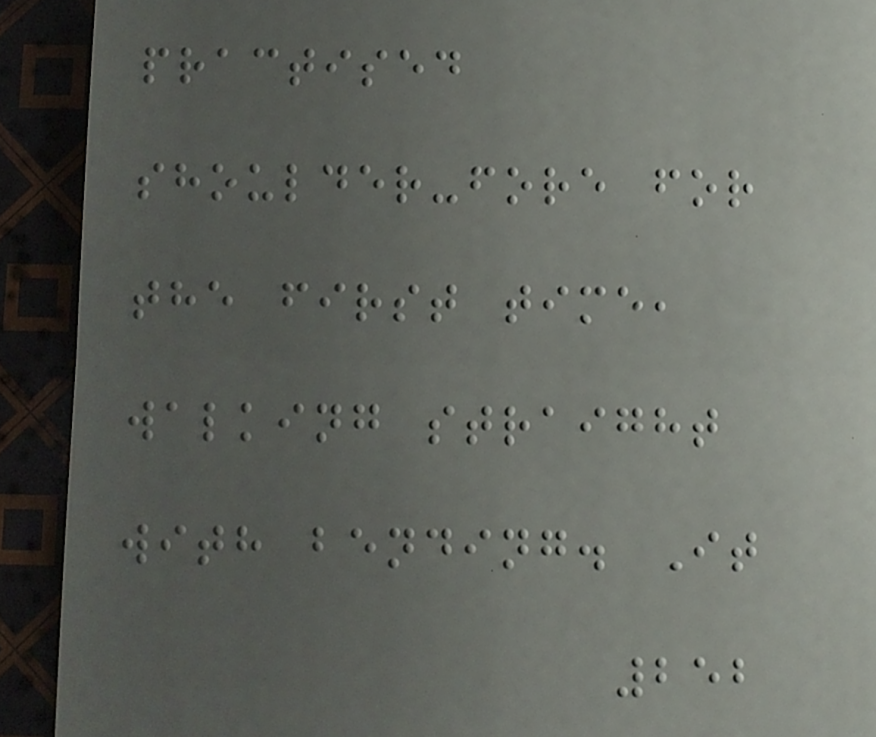practised
shoulder-fore for
the first time,
walking straight
with bending. It
252
